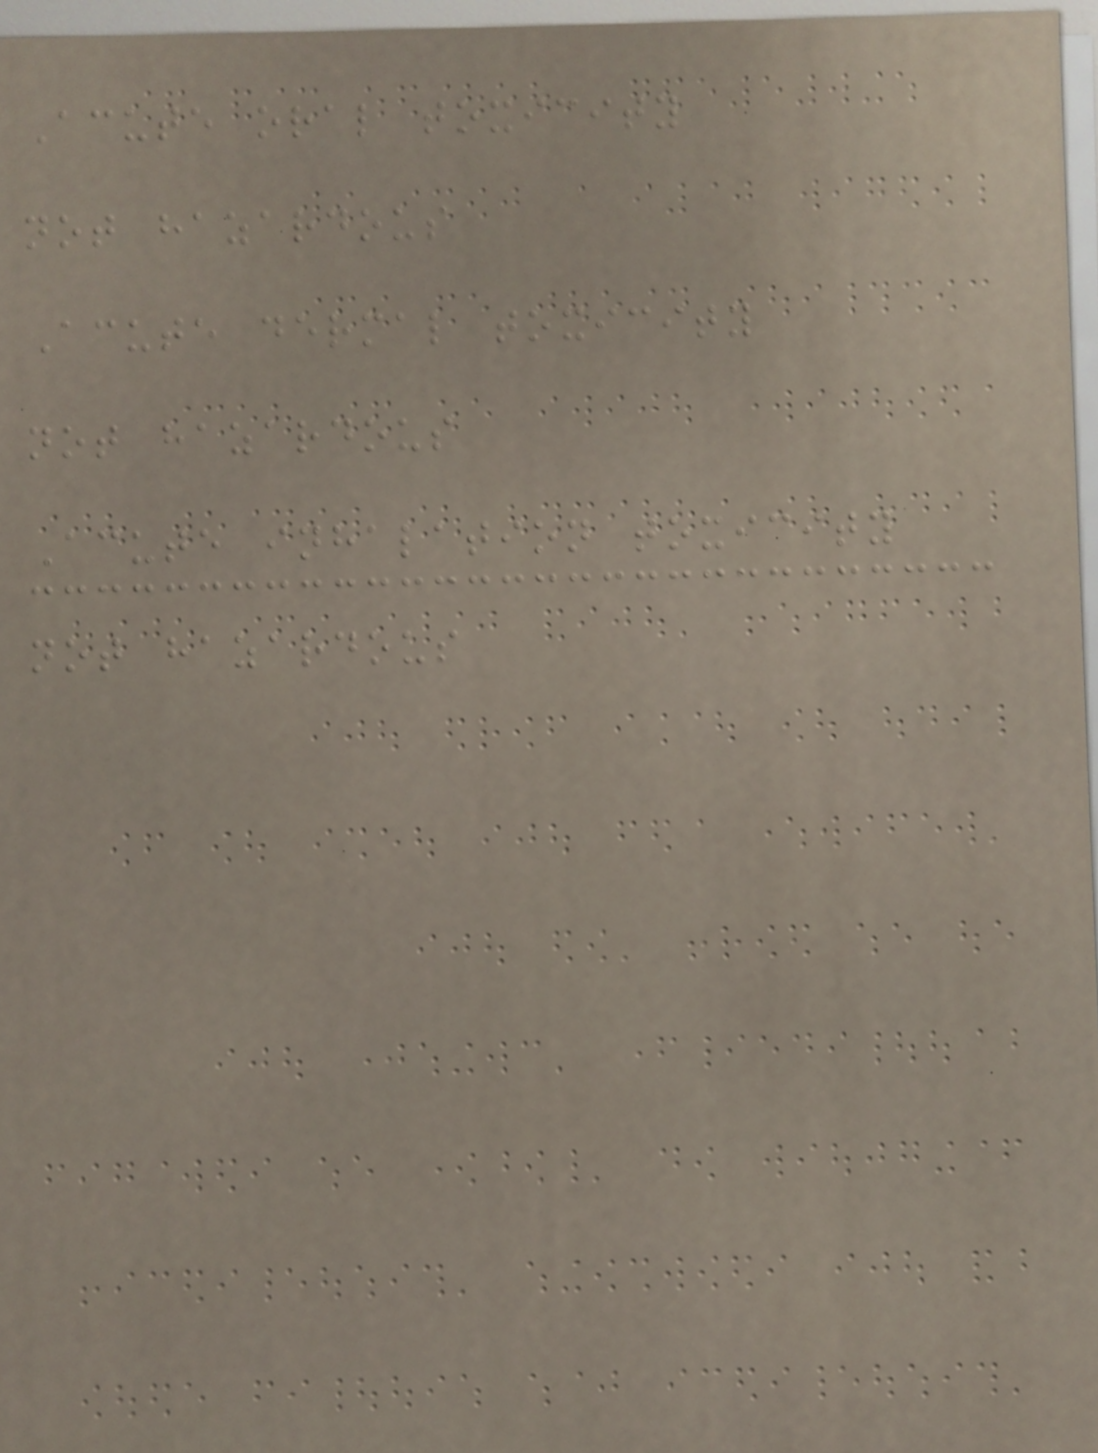Acute oral toxicity
not hazardous
Acute dermal toxicity
not hazardous
Acute inhalation toxicity
not hazardous
